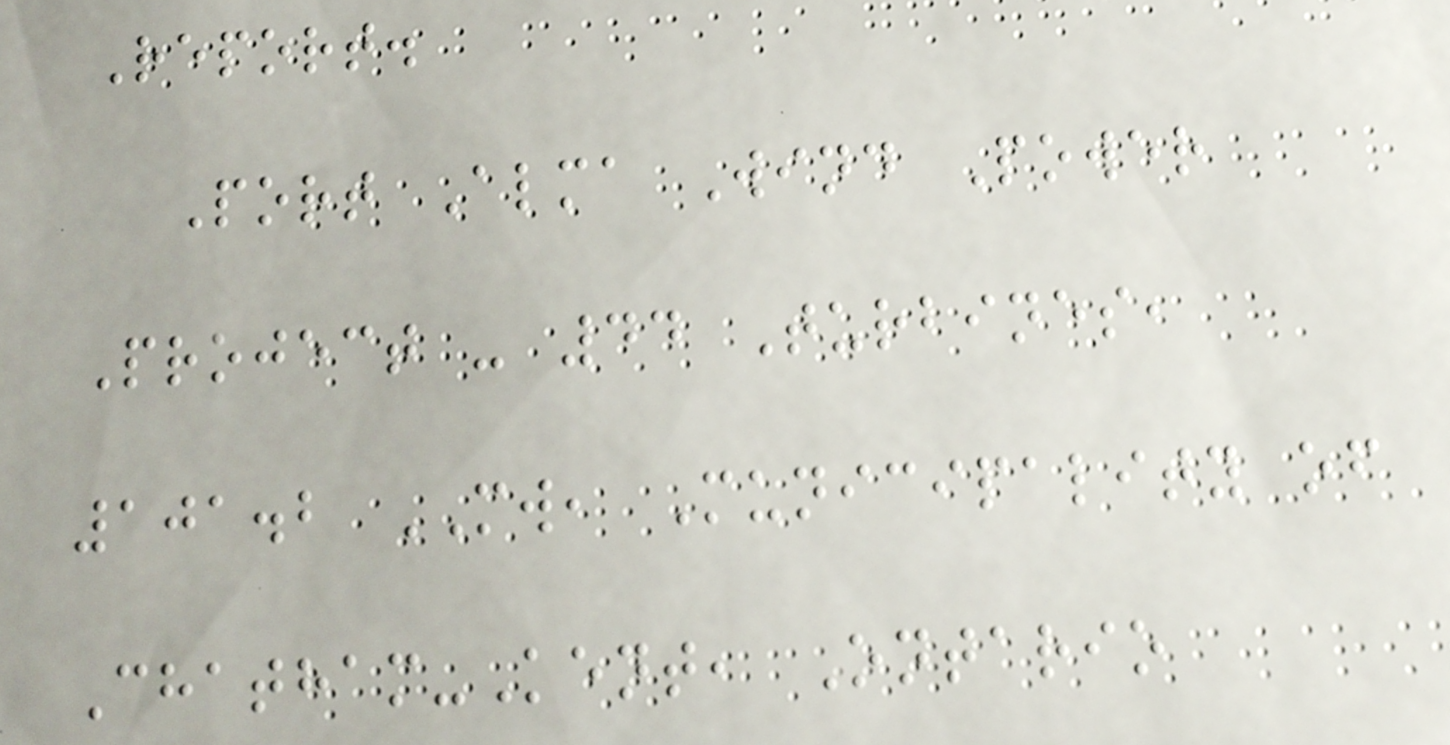Report.
Port Alma Wind Power
Project - 44 Turbines,
101.2 MW, Municipality of
Chatham-Kent, Ontario
